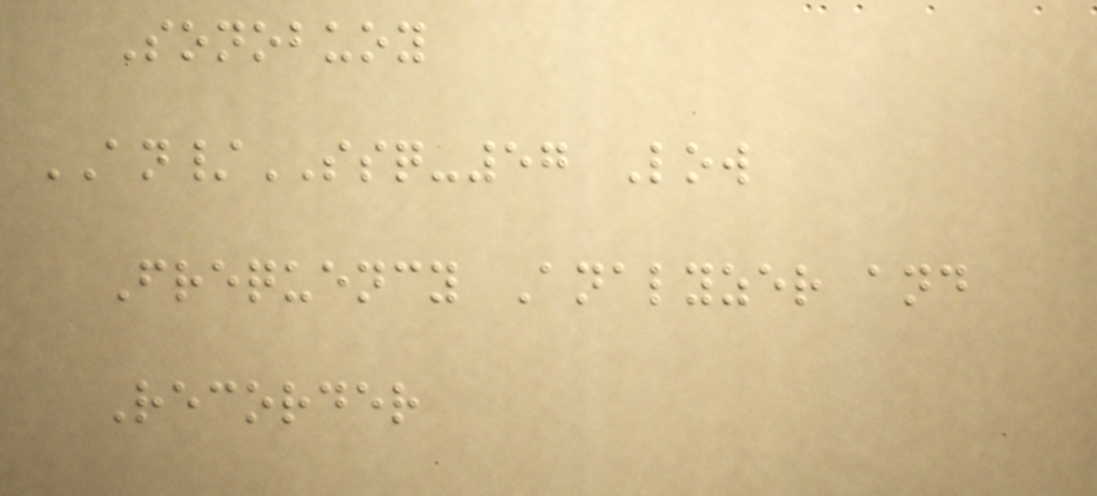Sonobuoy
AN/SSQ-57 Low
Frequency Analyzer and
Recorder
